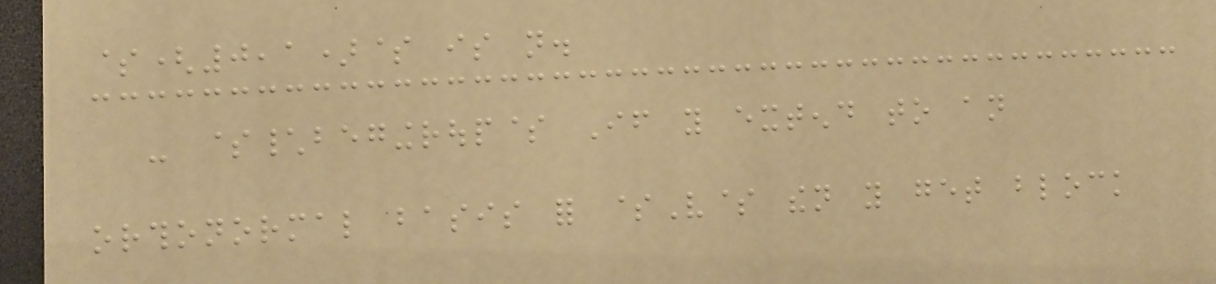$(0,1)$ is not.
- $\begingroup$ If you extend to an
orthonormal basis for $V$ then you get block
